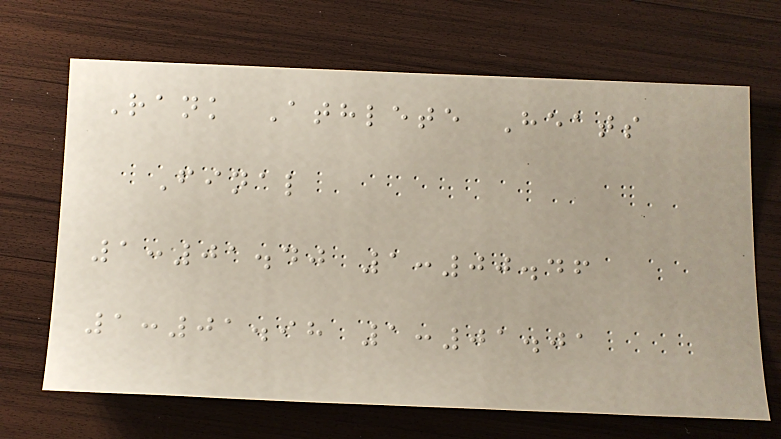Rank Athlete Heats
Final
1:01.40 1:00.46
1:01.98 1:01.01
